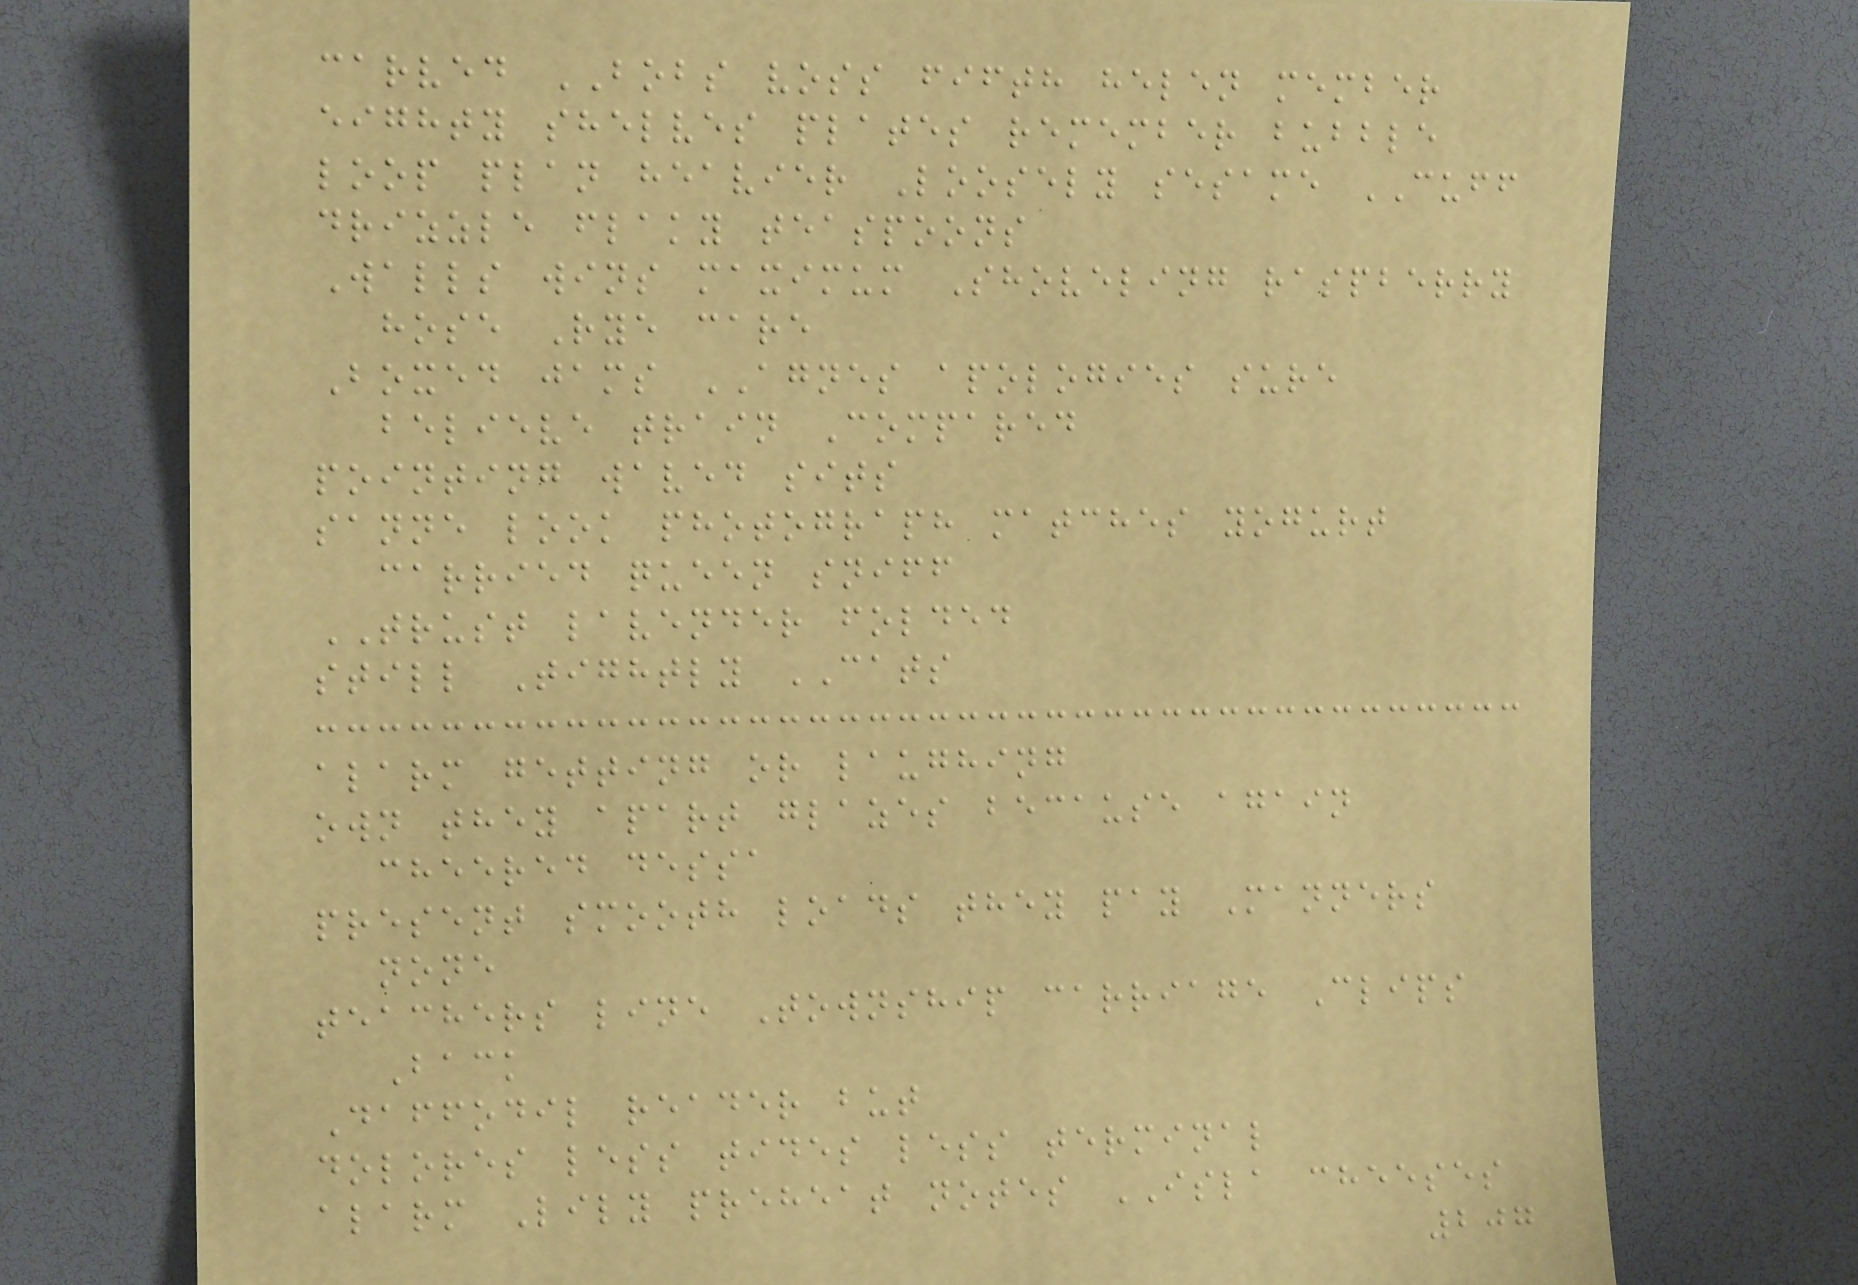carved BOBS voss fifth helen member
eighty shelves plates remember bubble
loop plan heavier Loosely sesame CUFF
drizzle flaky teaspoons
Walls wins maximum Shoveling raspberry
hose Rye care
Boxed jams AGNES apologies sure
believe train Compared
pointing waved sits
sanne look photograph matches yogurt
carried queen sniff
TRUST lavender folded
still Tightly CATS
alarm getting or laughing
own they apart glazes because again
cheered dessa
present smooth loads they pay Manners
none
teachers line Township carriage Clips
Back
Daffodil reader but
dolores less tides less terminal
alarm Lily preheat notes ISLA cheeses
207
